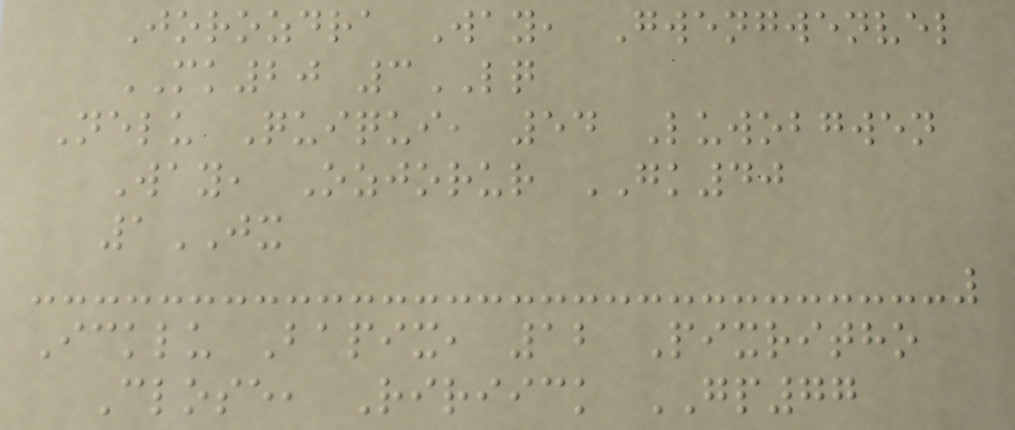Jorozdra Way, Gwengwenvel
MK20 3LQ
Nelu Quiqui, 54 Luwobgwen
Way, Ozjorur GK40
1JX
Icklu Bapix, 12 Pixritho
Close, Ririick GP77
